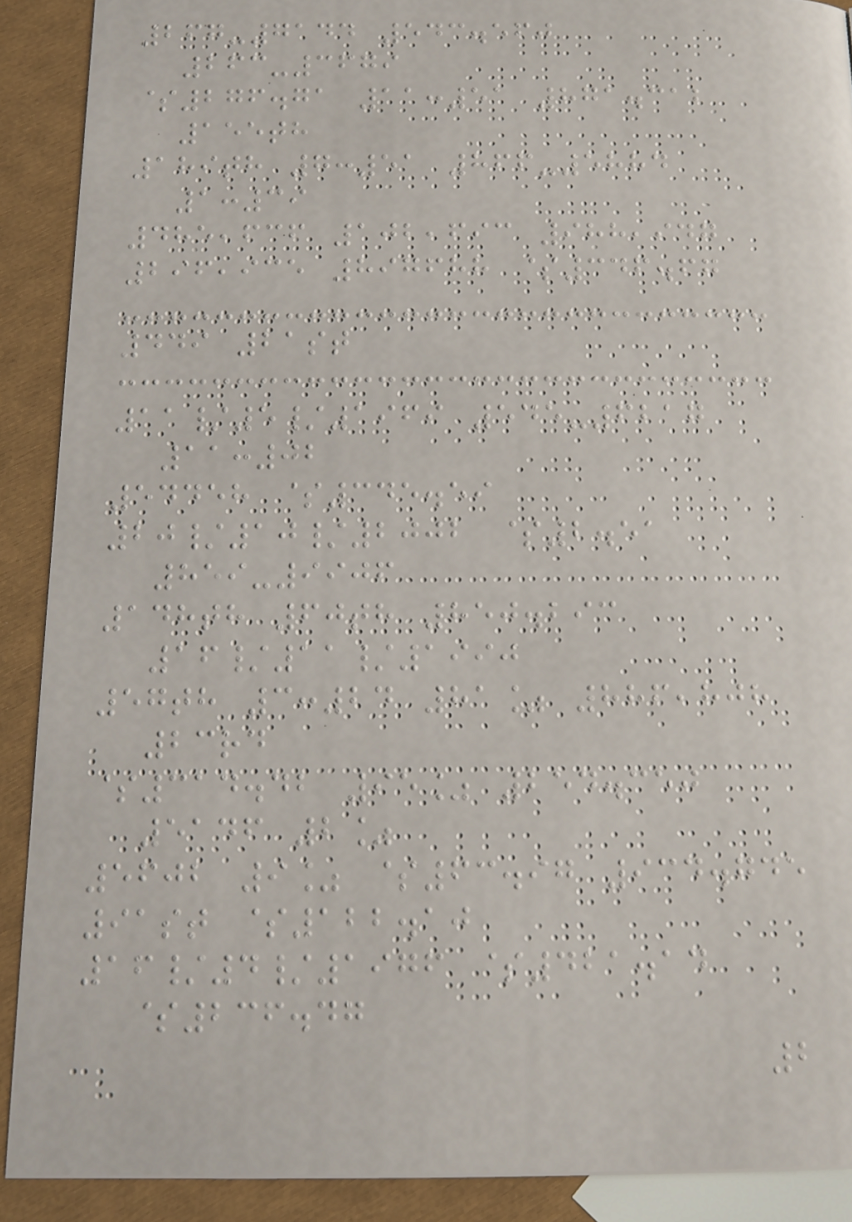267-7144 543.560
263-3679
$276.71 11:51 871.312
155th
189th 7:51 866-5884
1:39
485,636 102,693 988,947
296,935 897688 $346.67
449 21st
11/5/1969 545-6217
11:02
54458 $345.59
20/10/2002 $2.51
859-9906
148th 60th 850.293
16/11/1990
57th 3:24 81% 886,808
23rd
$314.42 95% 254.350
5146 2%
5602 9% $63.97 934.745
91st $122.10
16/4/1976 $421.14
$236.47
2
